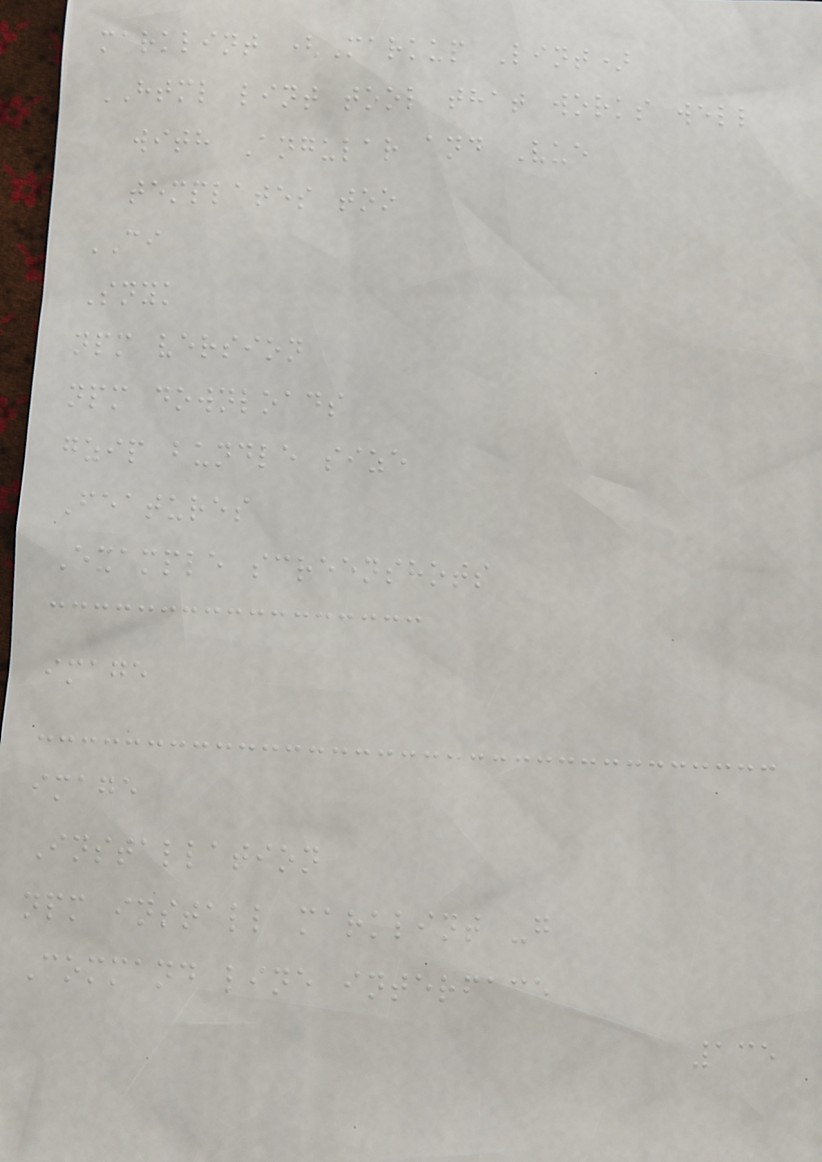marklint (Markup Lint)
HTML lint tool that works well
with Angular and Vue
templates too
CI
Snyk
npm version
npm downloads
gzip bundle size
Features
Example screenshots
image
image
Installation
npm install marklint -g
Command line interface
135
